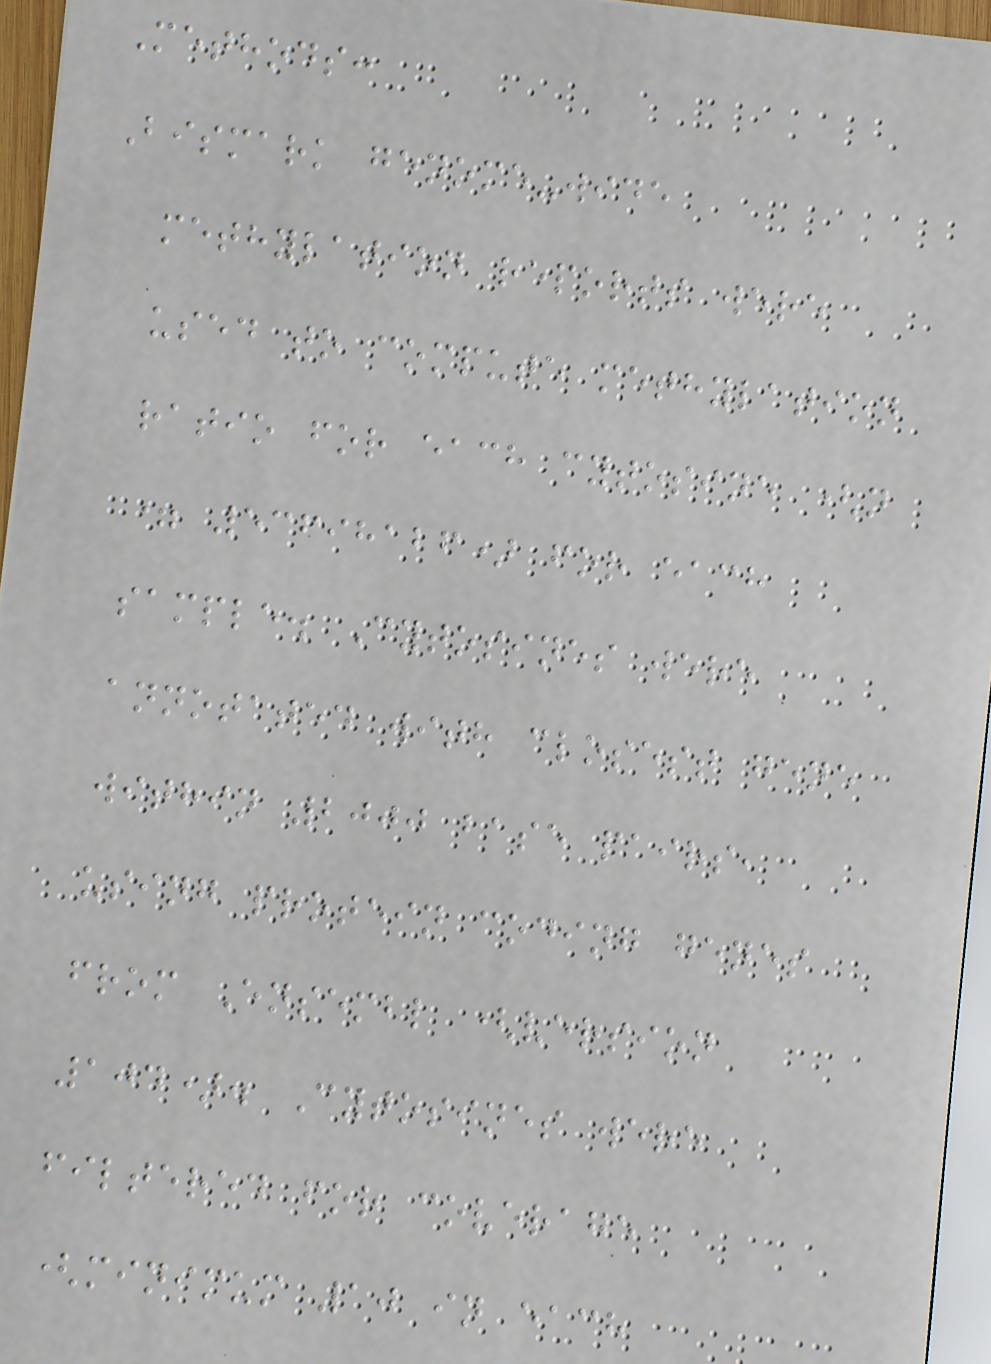Methods:
Bismark genome-wide
methylation reports were
used to compute methylation
ratio for each cytosine (n
= 53698126) for each
sample. Cytosines were
annotated with closest gene
within 2000 base pairs,
using protein coding genes
from Ensembl (version
104). Cytosines were
filtered for coverage
(minimum 10 in each
